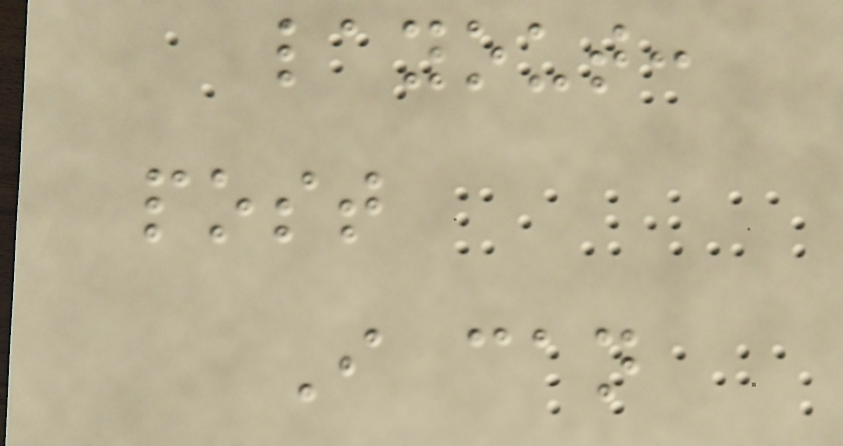layout:
post
I can
